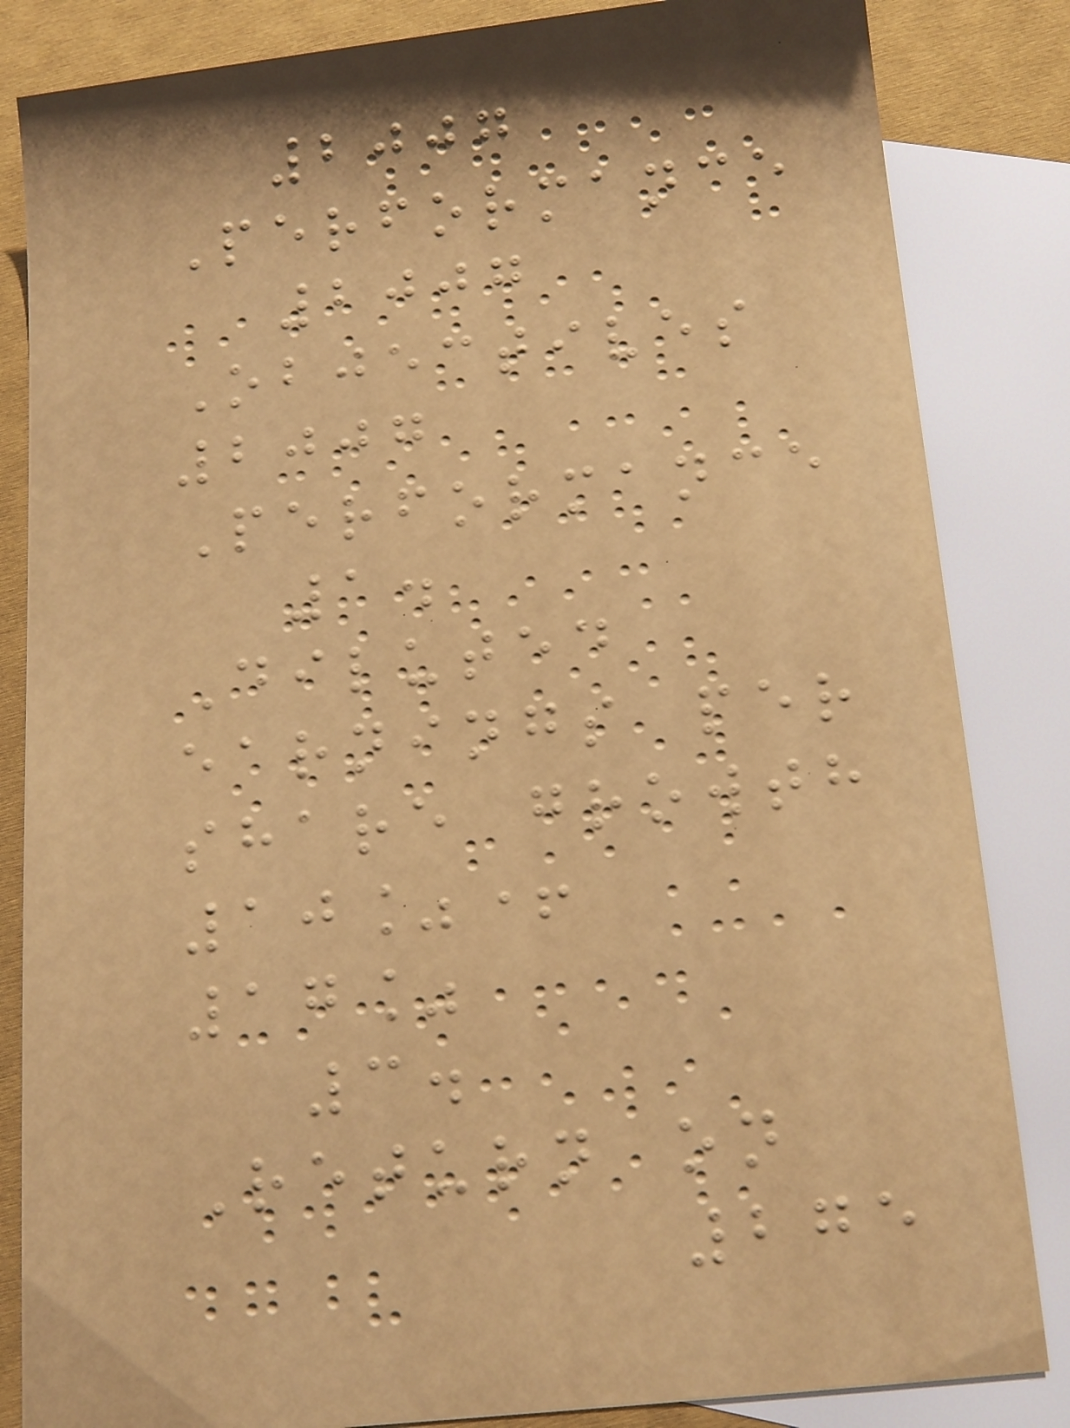2007
Performance
2007
Objectives
2007
Performance
1.
Diluted
earnings per
share growth
10%+
17%
3.
Return on
275
